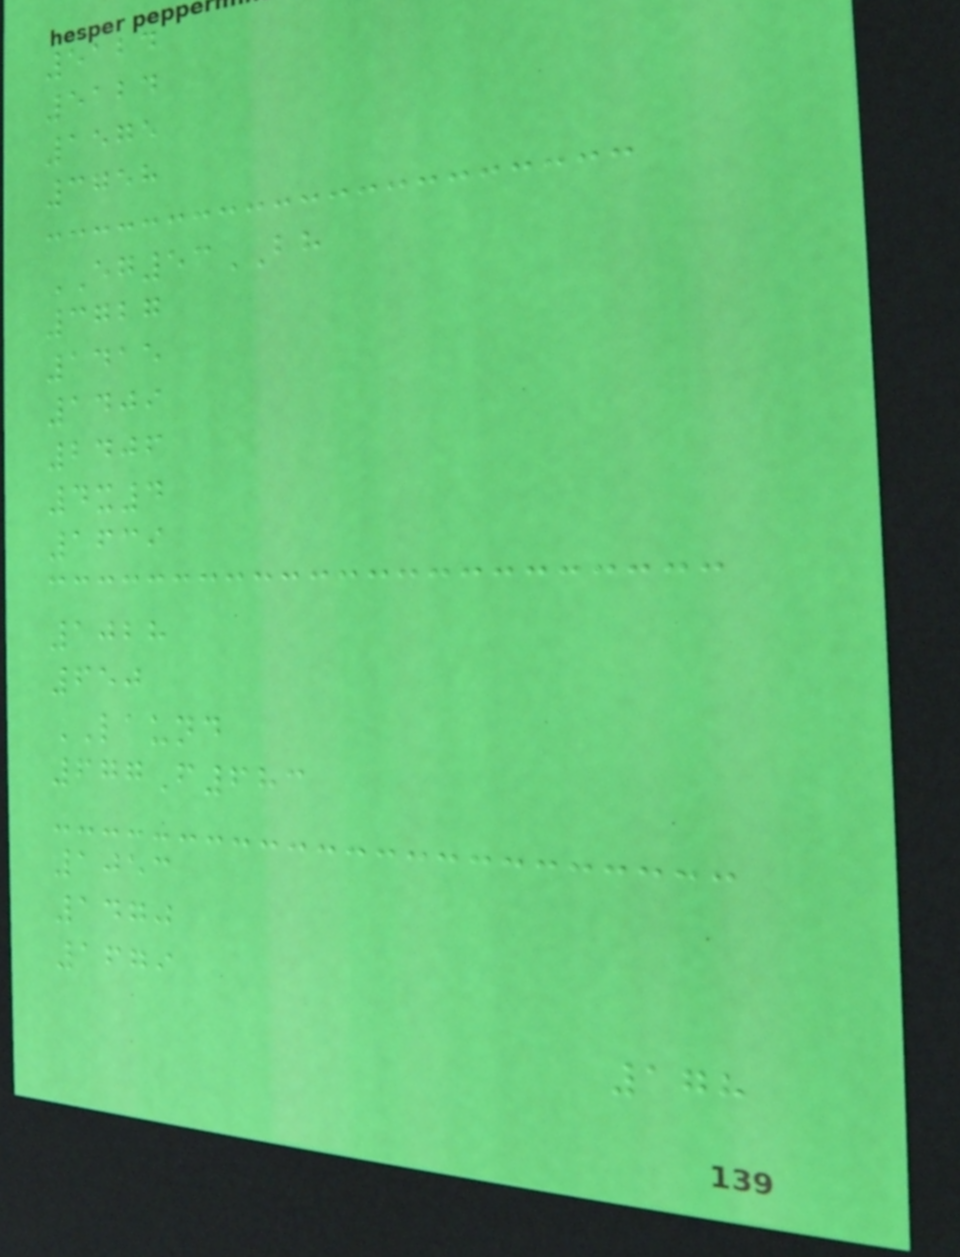5124
5124
1575
3758
EG53BH
3727
1415
1409
2406
4x4
1639
1028
650
LAUND
677F683
1053
1470
1679
178
